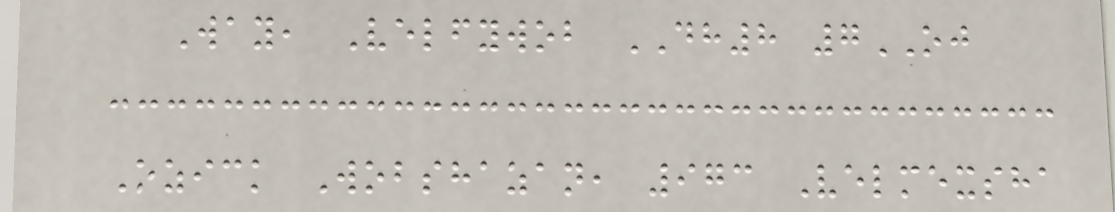Way, Velfywob DH8 7OJ
Ozick Wobshazan, 973 Velmexsha
